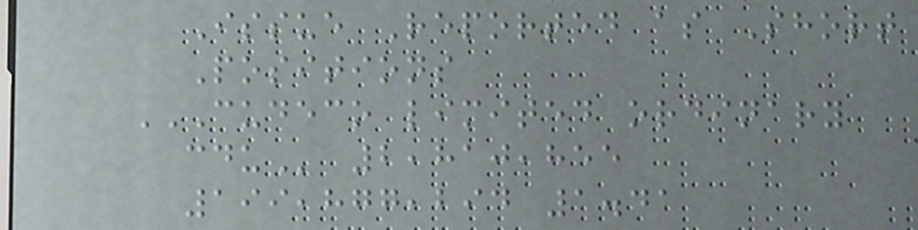Issue Reported as Short
Positions
CUDECO LIMITED ORDINARY
CDU 2,810,855
199,877,294 1.41
